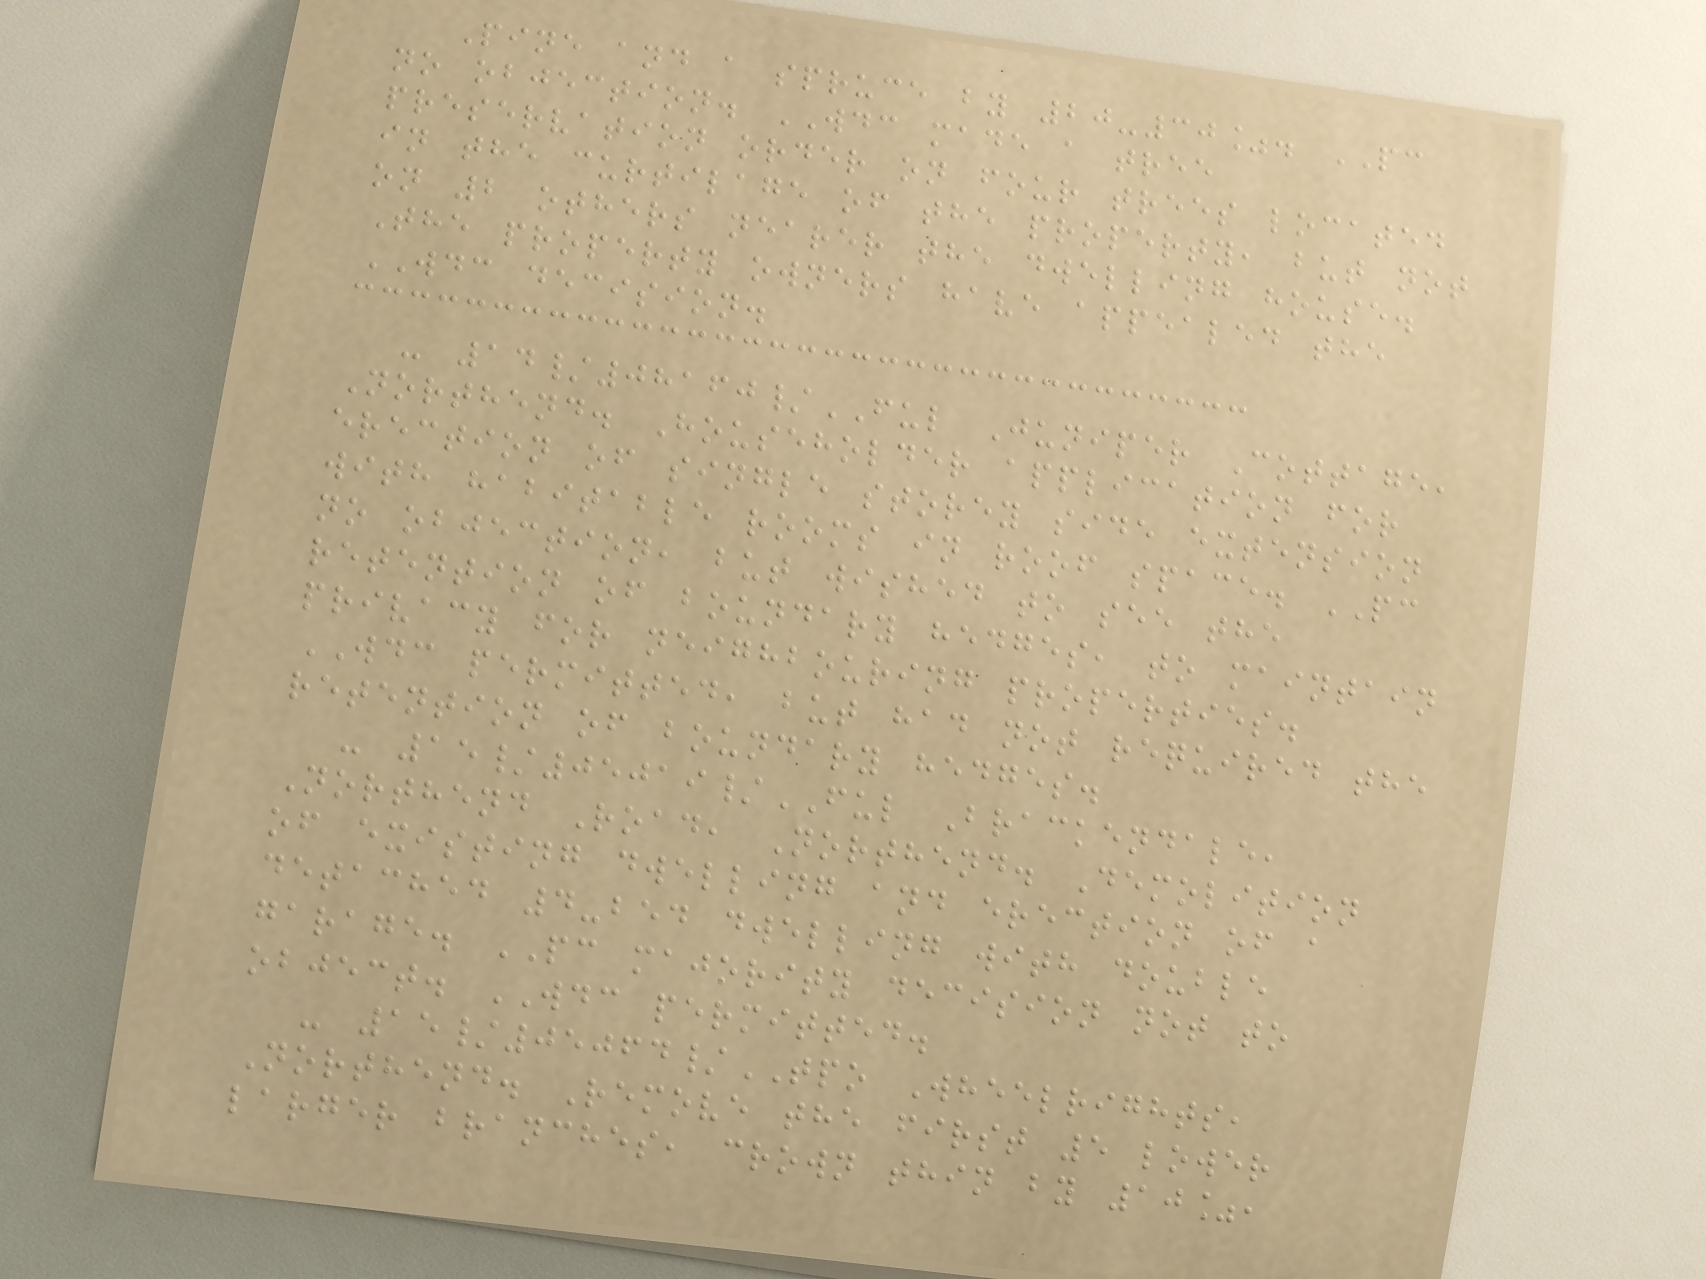Pine and a spruce by 20-30%. PC
no objection. WDC made a tree
preservation order on four trees located
in the curtilage of the property, but not
on 2 others nearer the dwelling house.
The property owners have appealed the
WDC decision.
- 14/08160/FUL Juniper Cottage,
Northend. Householder application for
erection of single storey side extension
with habitable rooms in roof space. PC
no objection, but wished to see the
retention of boundary hedges, to maintain
privacy for neighbouring properties.
WDC permitted, but had not required the
retention of boundary hedges.
- 15/05019/FUL Brackendale,
Northend Road, Northend. Demolition
of existing dwelling and erection of a
detached 4-bed dwelling with double
garage. PC majority decision not to
object. WDC permitted.
- 15/05064/TPO Wheelrights,
Northend. Remove the first 5 lower
larger branches, crown thin by 10%,
